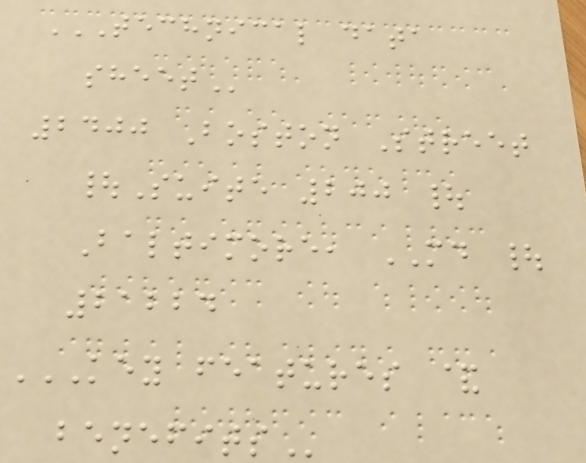TECHNICAL DATA
SHEET
2400 Boston Street
|Suite 200 |
Baltimore, MD |
21224
KEY FEATURES &
BENEFITS
